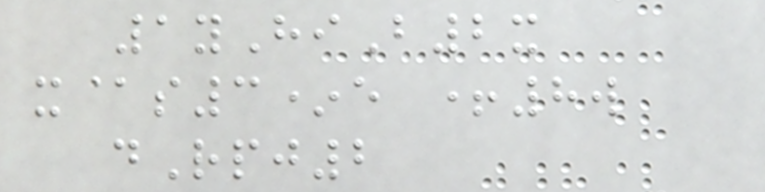1yHiB2x
x@s3*e +8w
dRpj2
